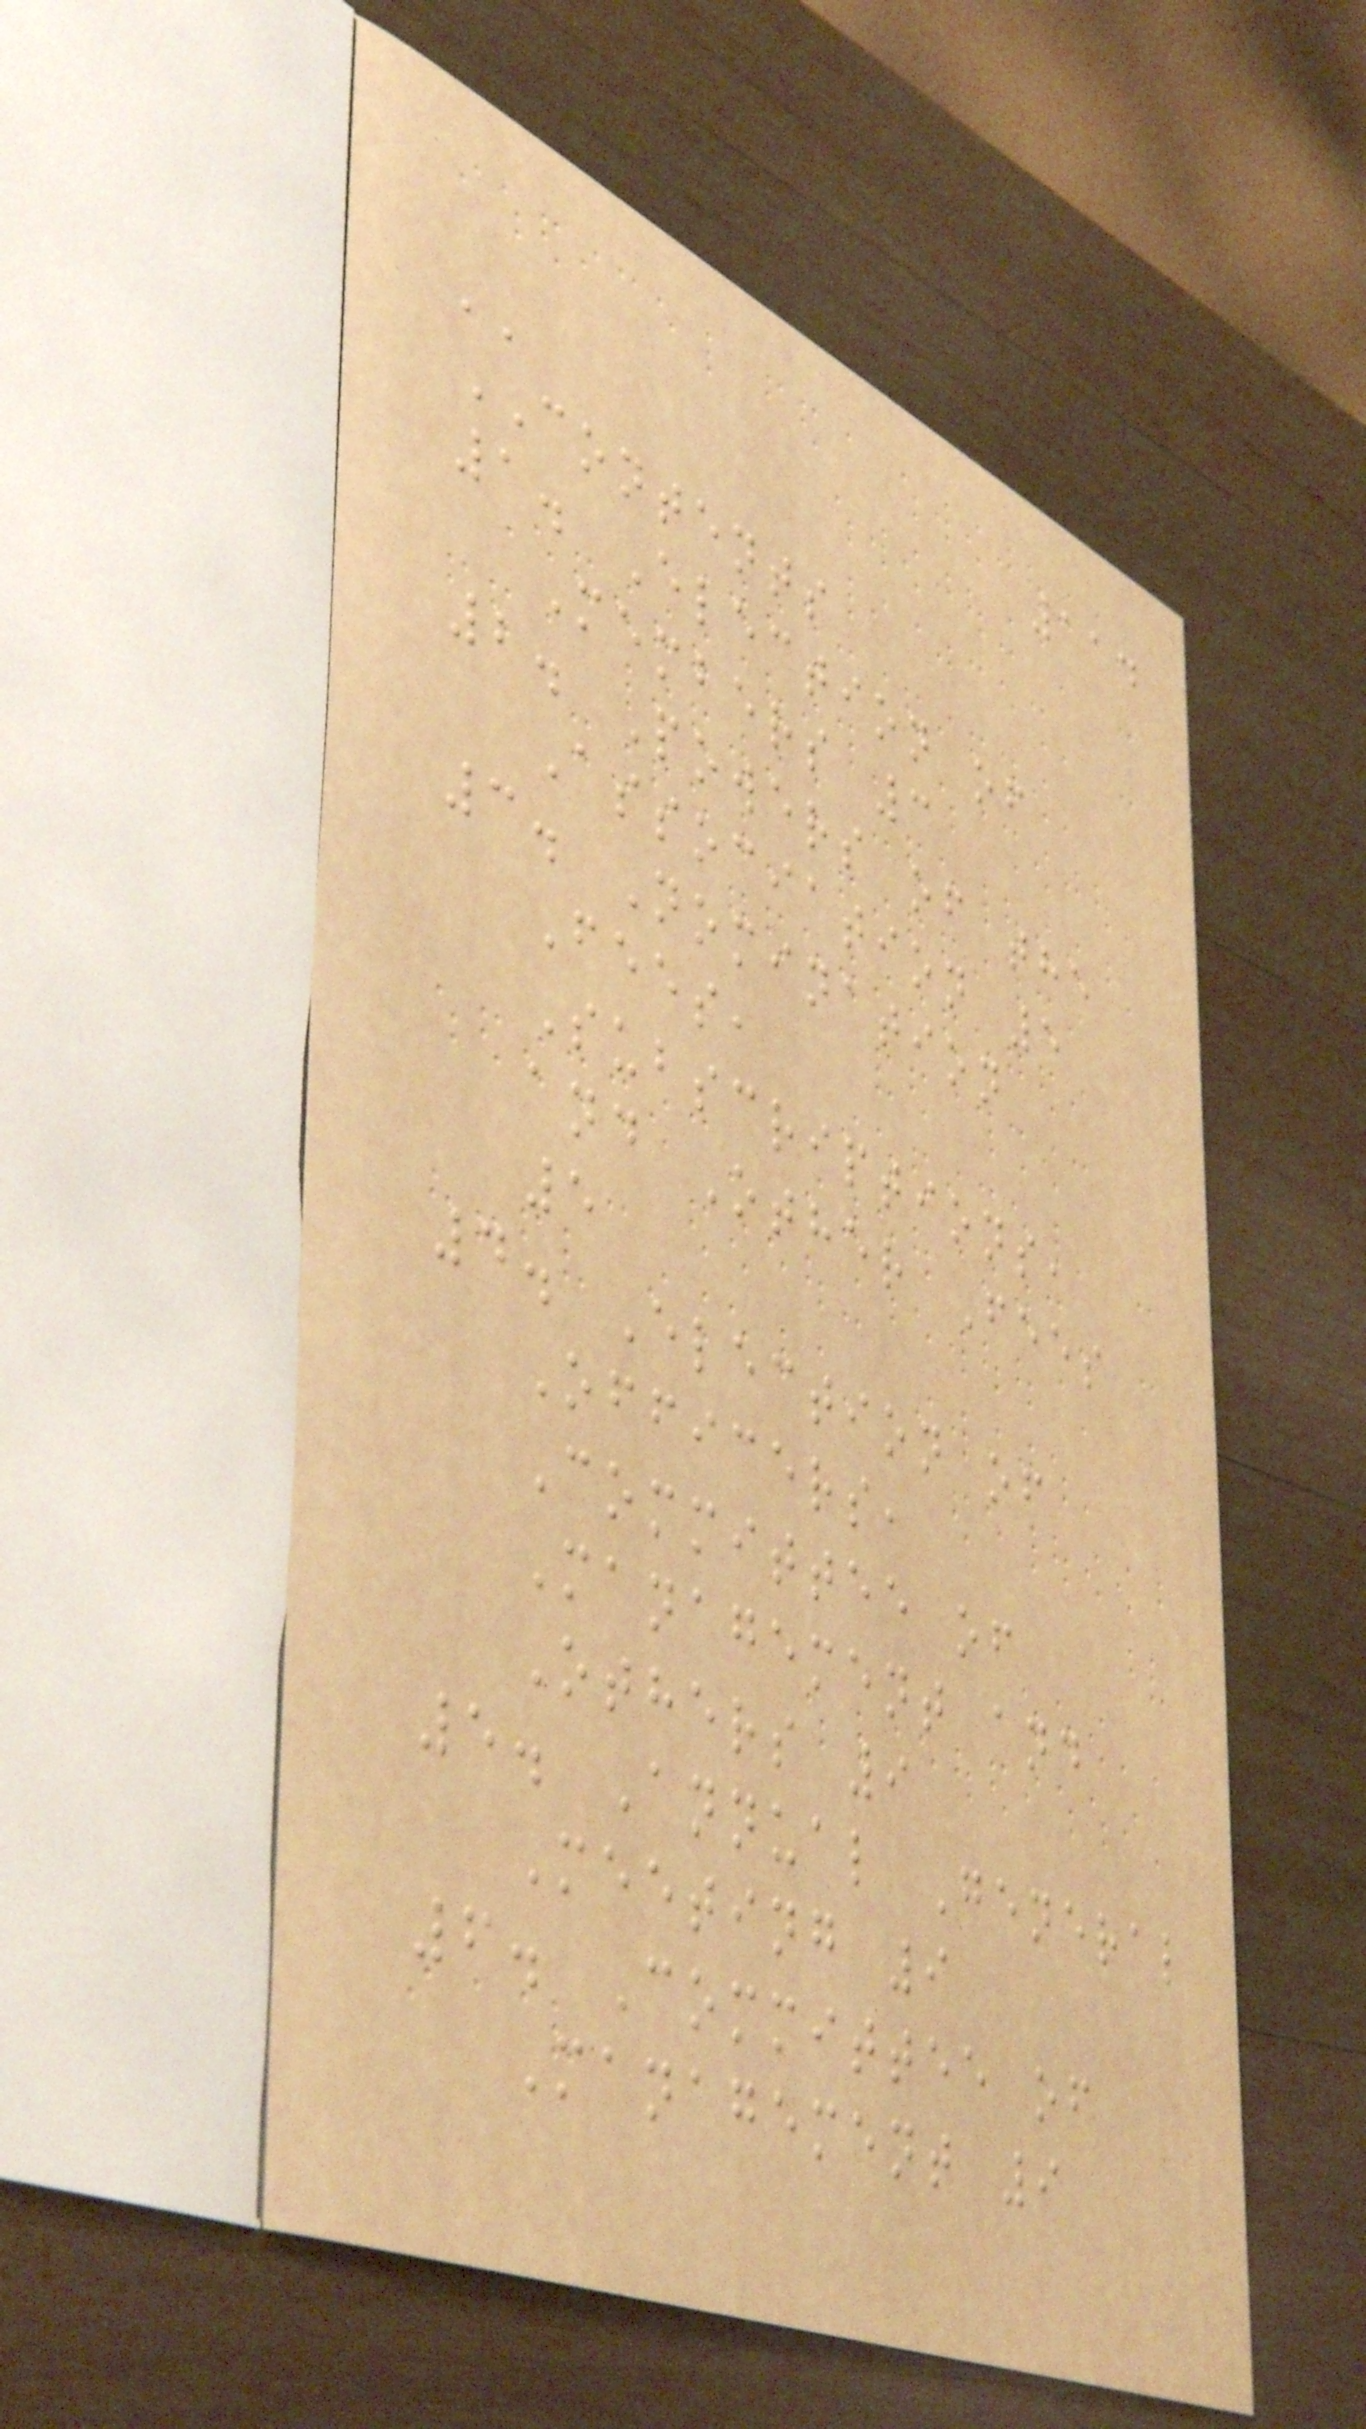114
''
CONTENTS
1. Election of
Members 3
2. Powers of the
Association 5
3. Nomination
Fees,
Subscriptions,
and Other Fees
5
4. Election of
Officers,
Committee of
Management and
Others 9
5. Annual General
Meeting 9
6. Committee of
Management 9
